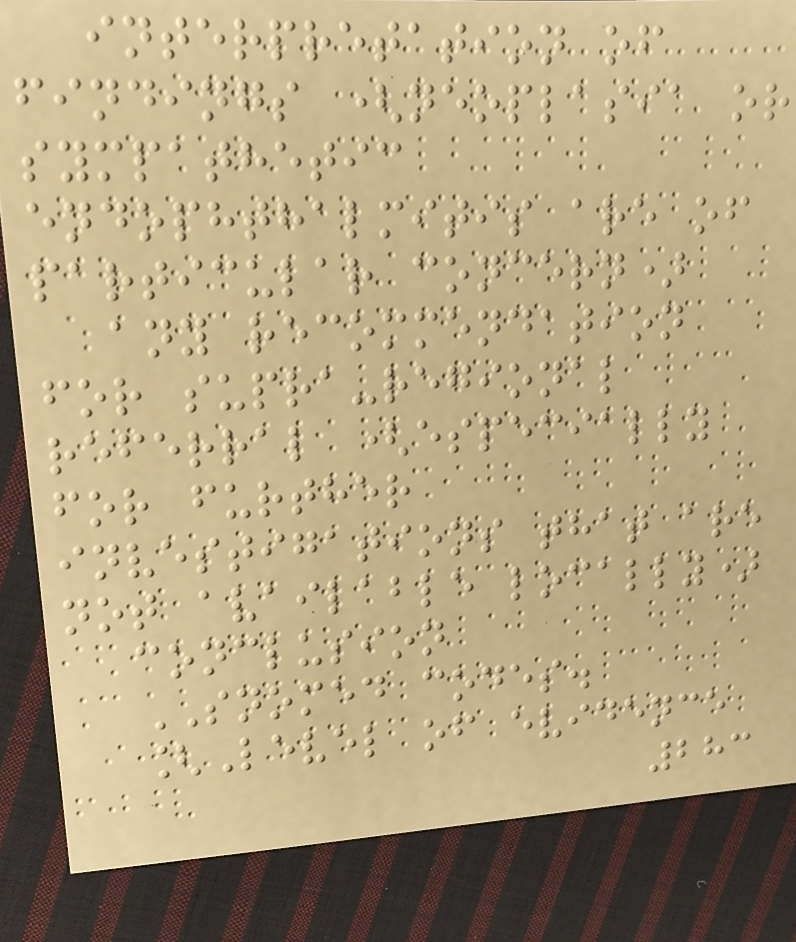interpretation of
findings (neoplasia or
sympathetic
endophthalmitis are of
particular concern)
any recommendation
for supra-regional
referral (especially
for further
investigations that are
not available locally)
conclusion
SNOMED codes.
[Level of evidence
283
